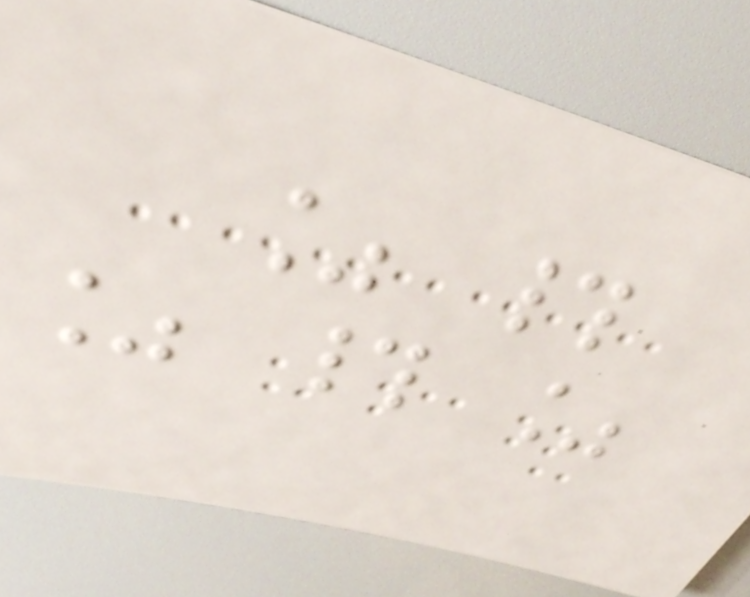% #
% # %
